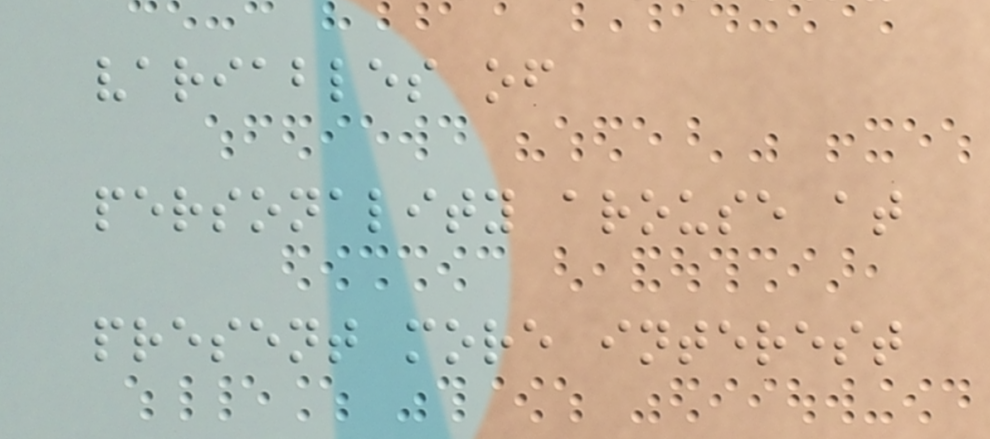variables of
personality arouse at
present more interest
